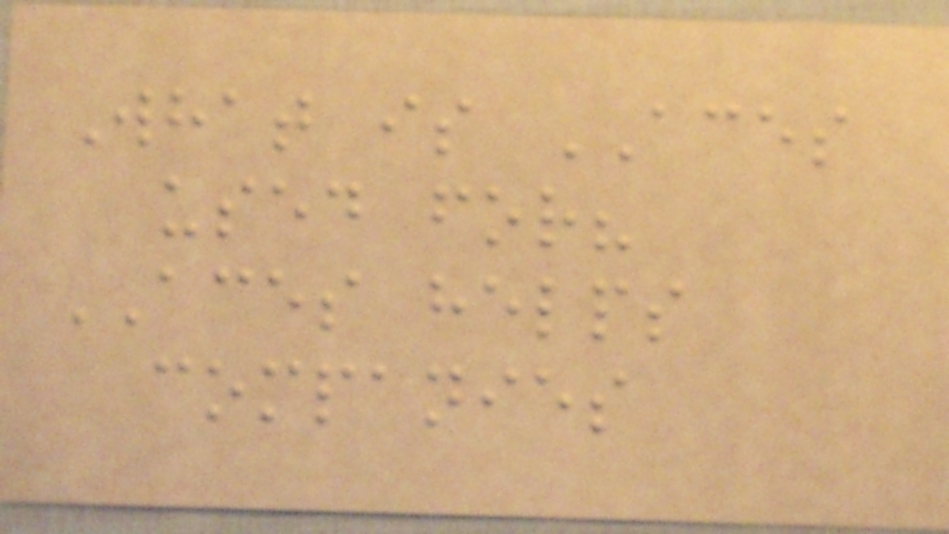What is ACES
used for?
ACES helps
companies
